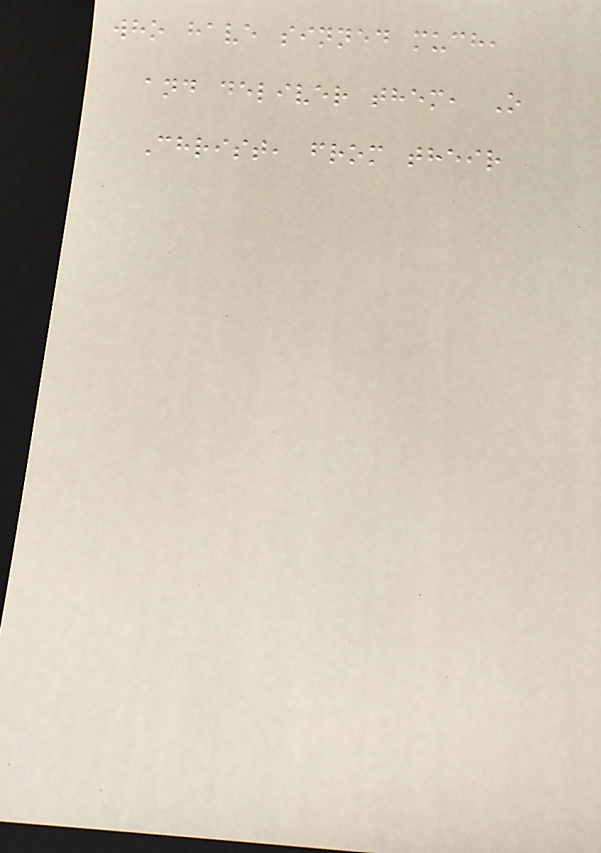who have sinned much,
and deliver them, O
Christ, from their
